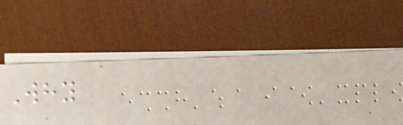Why
